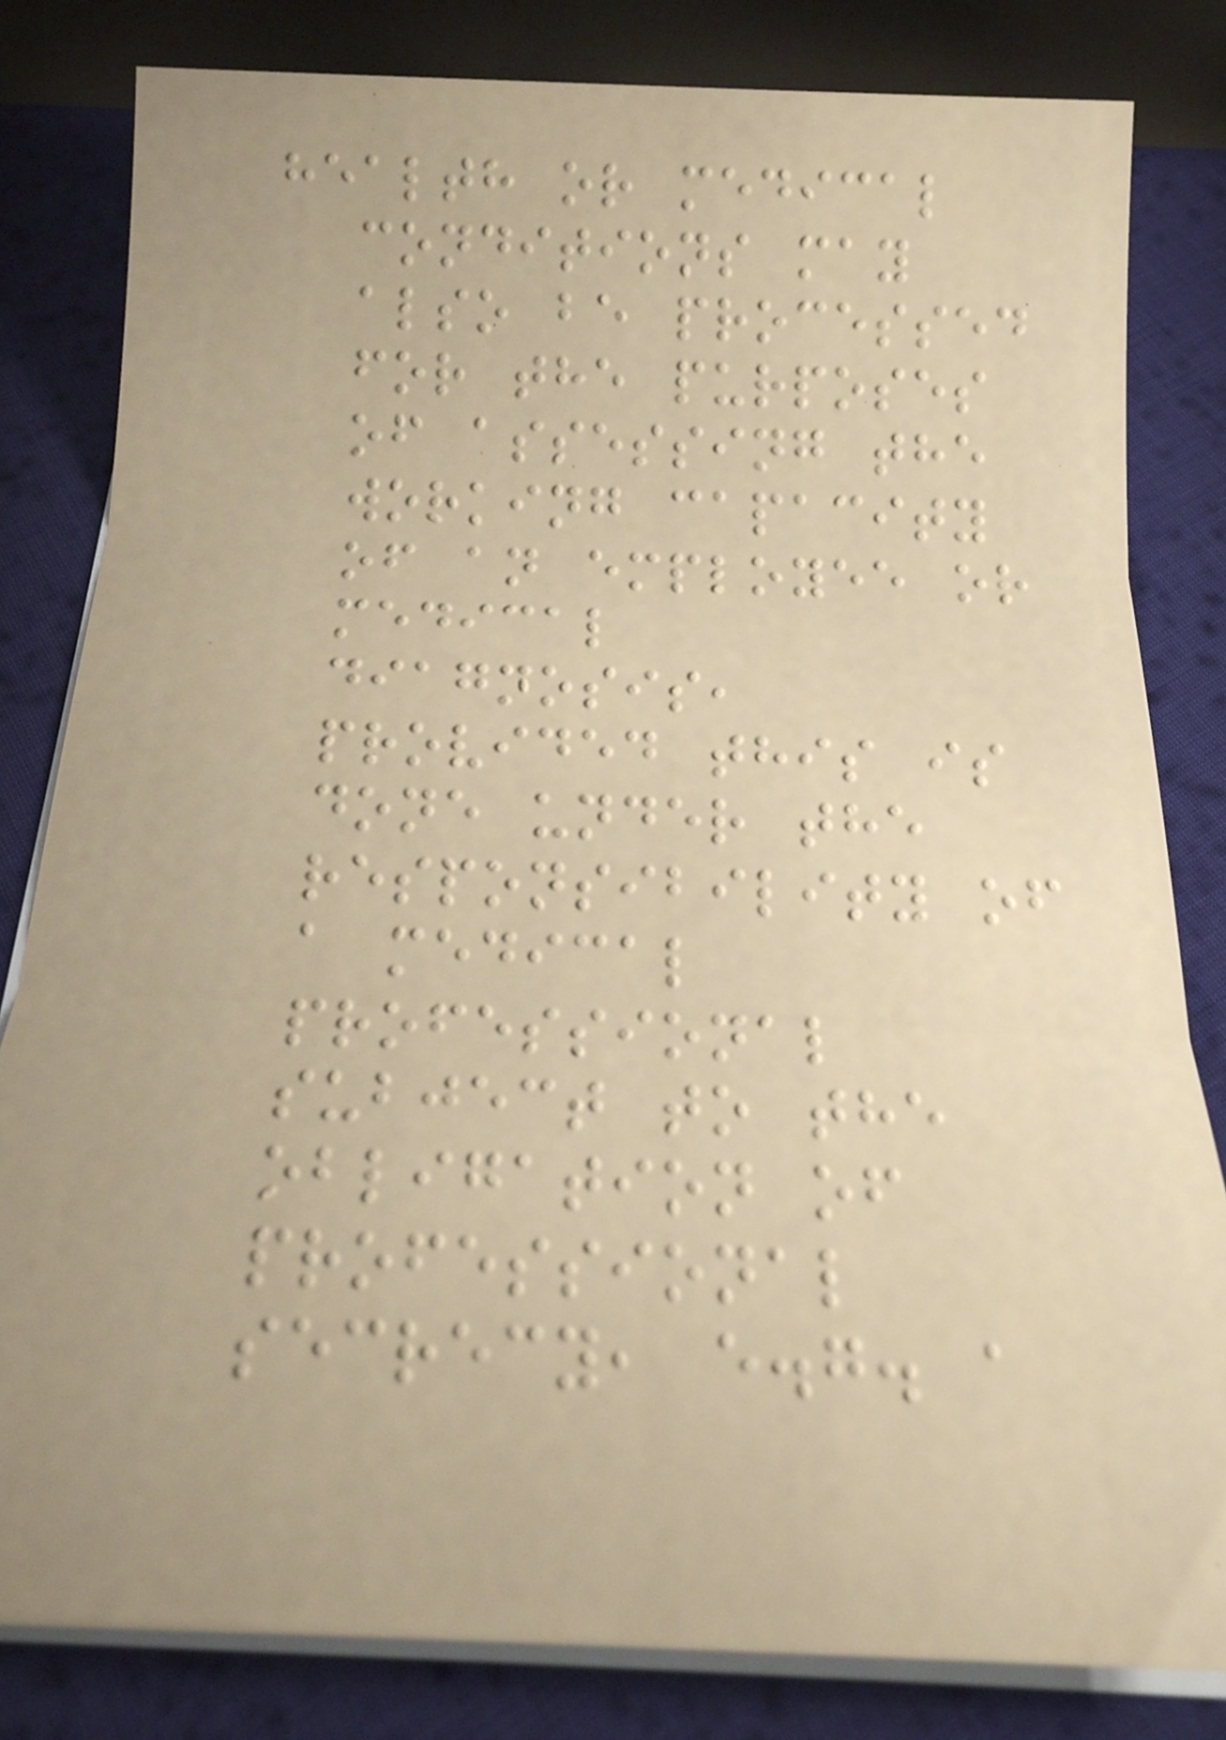health or medical
conditions may
also be processed
for the purposes
of assessing the
working capacity
of an employee or
medical
diagnosis,
provided this is
done under the
responsibility of
a medical
professional
subject to the
obligation of
professional
secrecy, e.g. a
